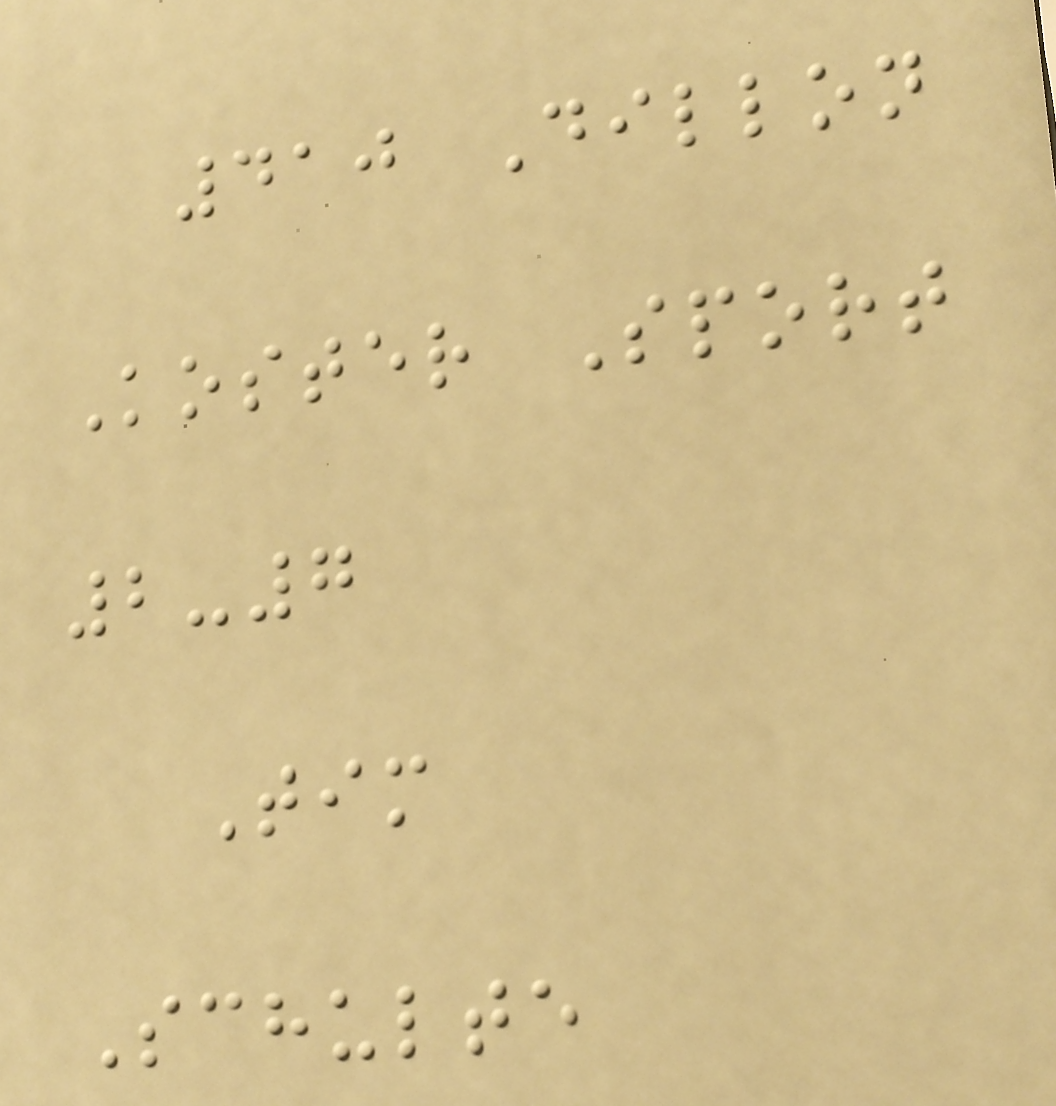410 Dillon
Koster Sport
2-7
Tim
Schulte
